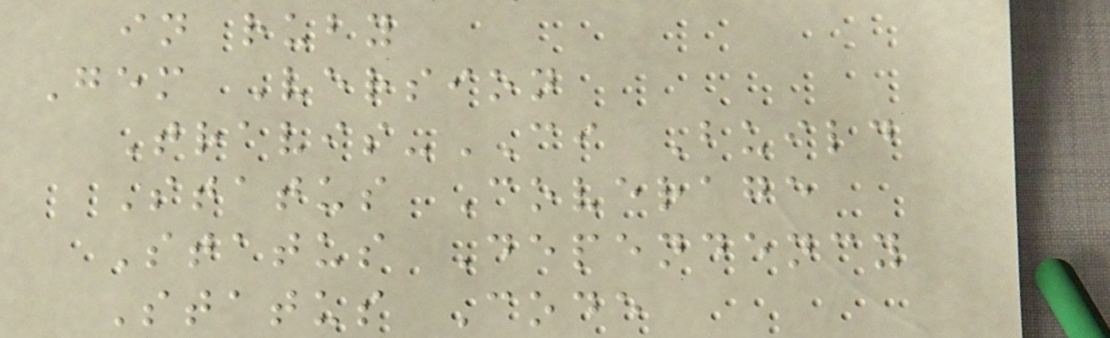in ruby
Gem Version
Travis-CI Build
Status Coverage
Status Dependency
Status Code
